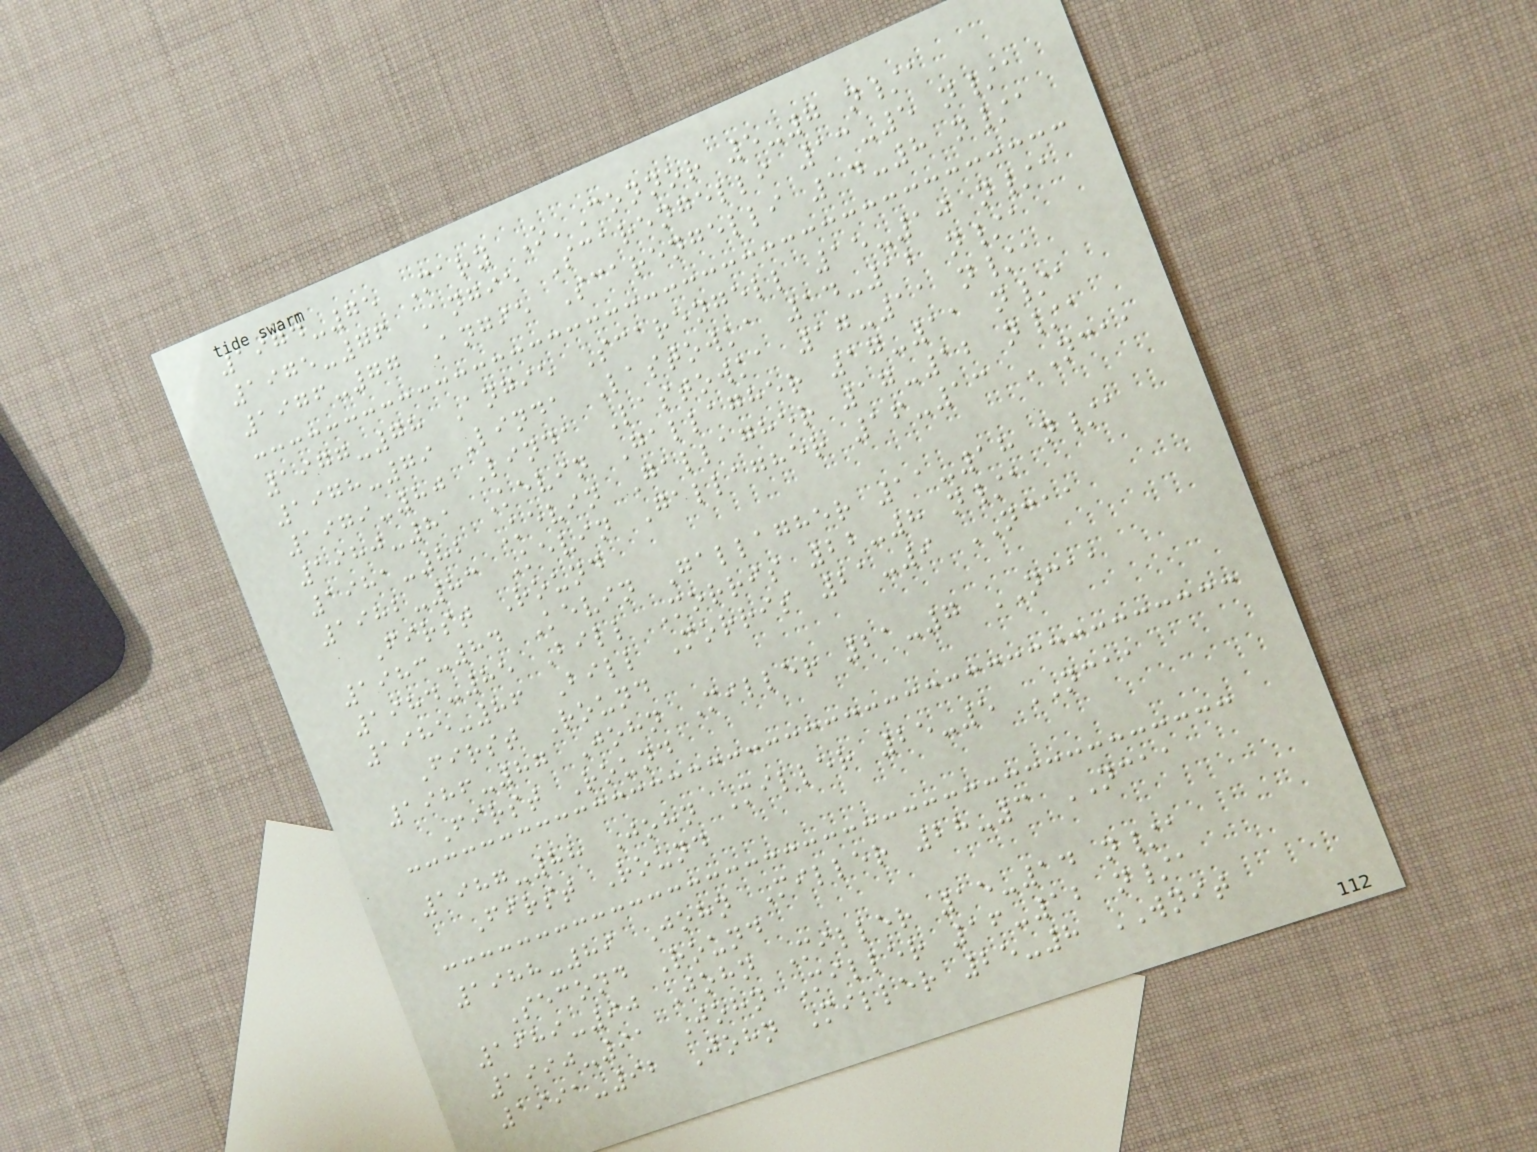1974-75 Mary O'Connor 5-7 n/a
1975-76 Angie Scarengelli 13-5 n/a
1976-77 Angie Scarengelli 14-8 n/a
1977-78 Angie Scarengell 15-10 n/a
1978-79 Linda Lastowka 14-12 n/a
1979-80 Linda Lastowka 17-11 n/a
1980-81 Kevin Gallagher 17-11 n/a
1981-82 Kevin Gallagher 17-12 n/a
1982-83 Kevin Gallagher 16-13 NCAA
First Round
1983-84 Kevin Gallagher 11-18 n/a
1984-85 Bill Morris 22-8 n/a
1985-86 Bill Morris 21-9 NCAA
First Round
1986-87 John Miller 21-7 NCAA
First Round
1987-88 John Miller 25-5 NCAA
First Round
1988-89 John Miller 28-3 NCAA
Second Round
1989-90 John Miller 15-14 n/a
1990-91 John Miller 16-12 n/a
1991-92 John Miller 25-8 WNIT
